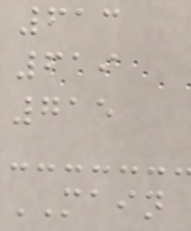613
619
715
MAIN
